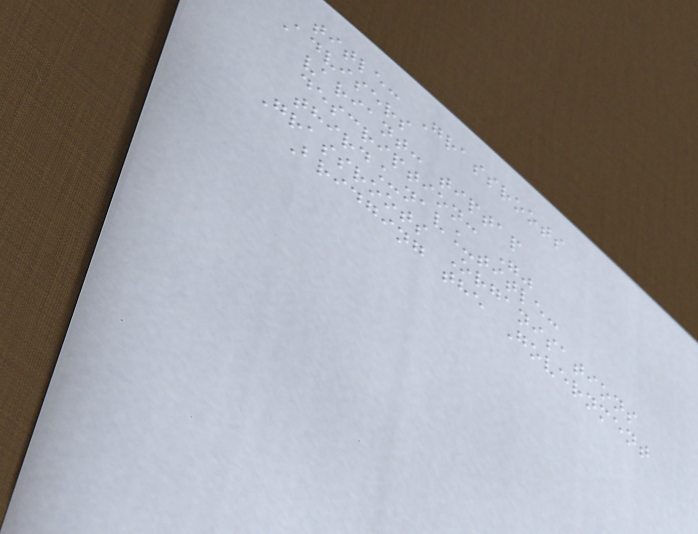title: Grassroots
Advisers
variant: tiptap
description: ""
third_nav_title:
Grassroots Organisations
Bridging the Government
